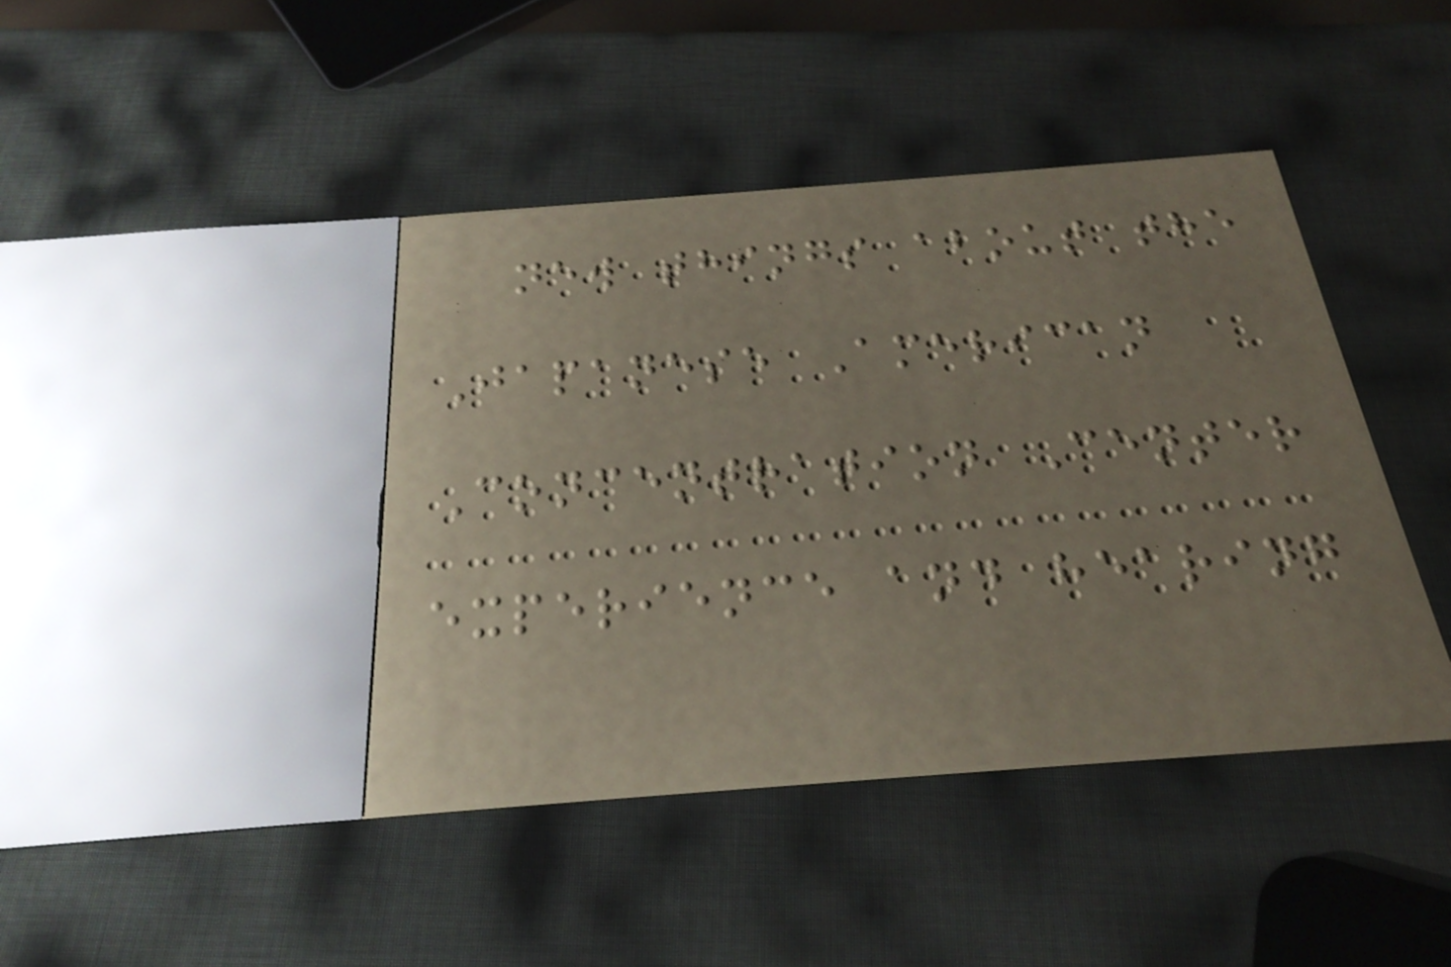new things about the
Japanese American
Concentration Center
experience and hearing
